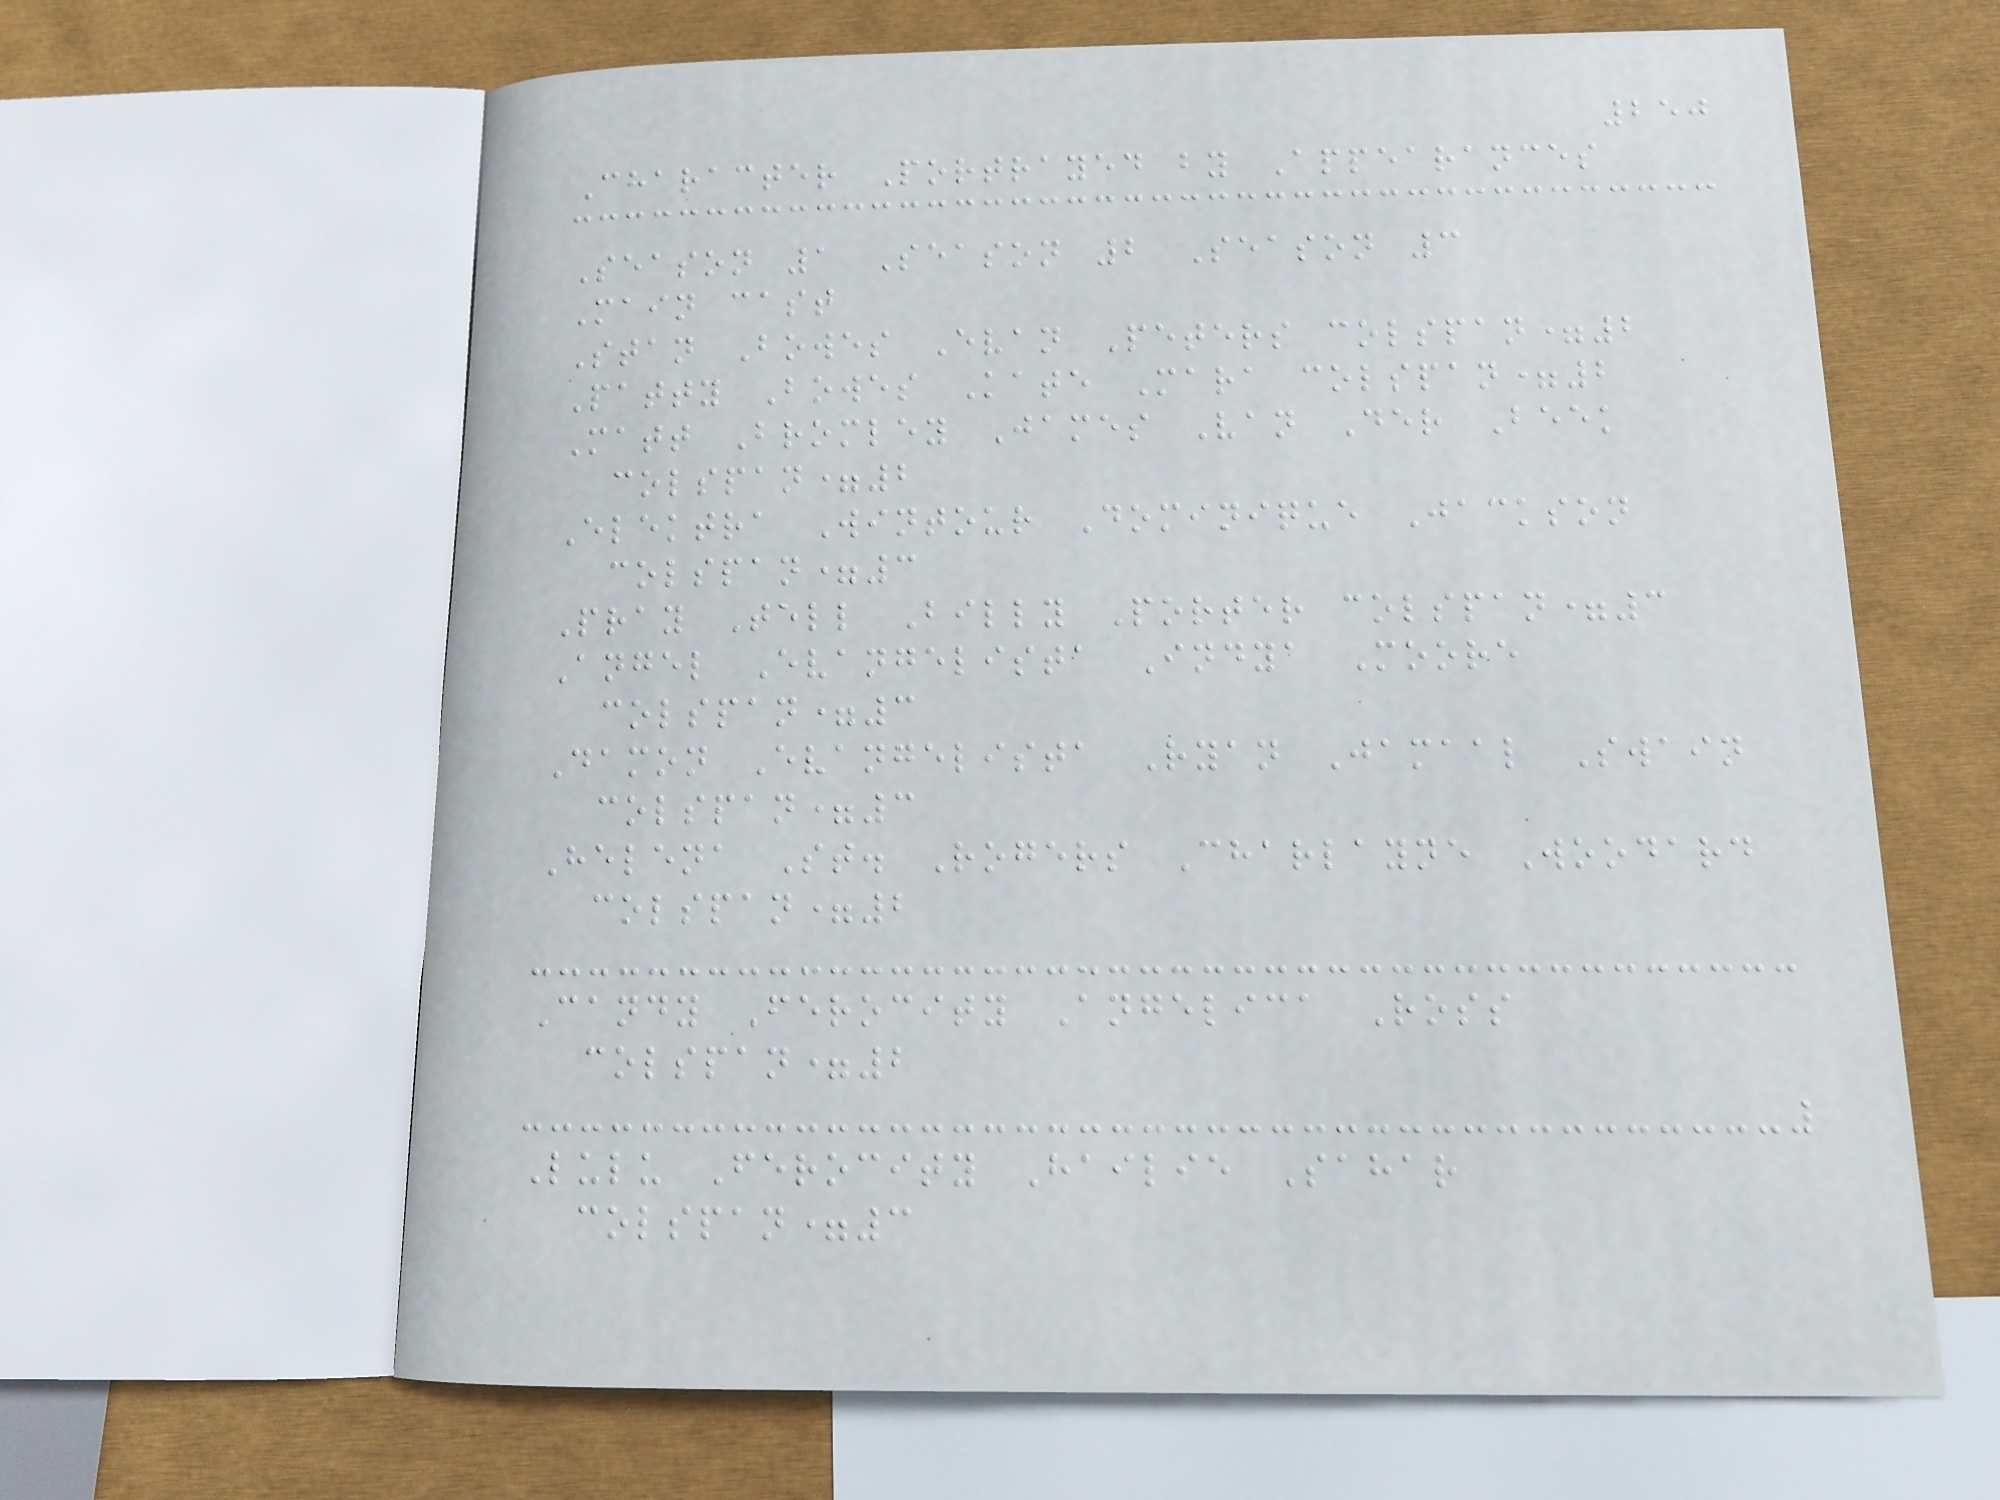250
Character Portrayed by Appearances
Season 1 Season 2 Season 3
Main cast
Stan Bowes Evan Peters colspan=2
Patty Bowes Kate Mara colspan=2
Matt Bromley James Van Der Beek
colspan=2
Elektra Wintour Dominique Jackson
colspan=3
Pray Tell Billy Porter colspan=3
Angel Evangelista Indya Moore
colspan=3
Damon Evangelista Ryan Jamaal Swain
colspan=3
Helena St. Rogers Charlayne Woodard
colspan=2
Candy Ferocity Angelica Ross
colspan=2
Lulu Ferocity Hailie Sahar
colspan=3
